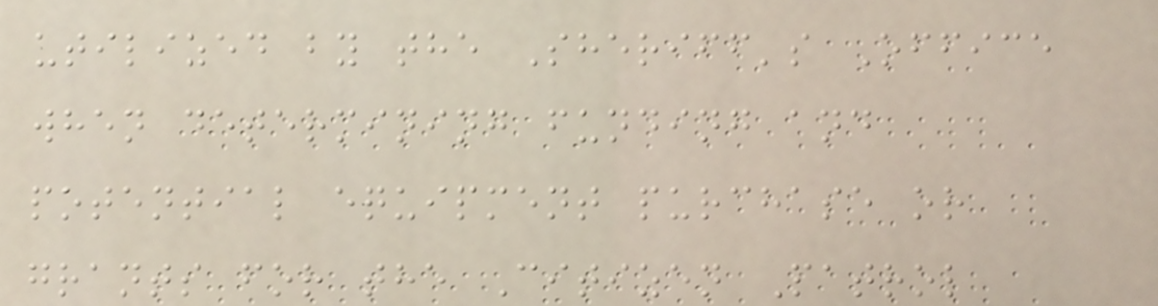utilized by the Sheriff's Office
when determining funding and
potential equipment purchase or
grants for the Citizen Patrol
